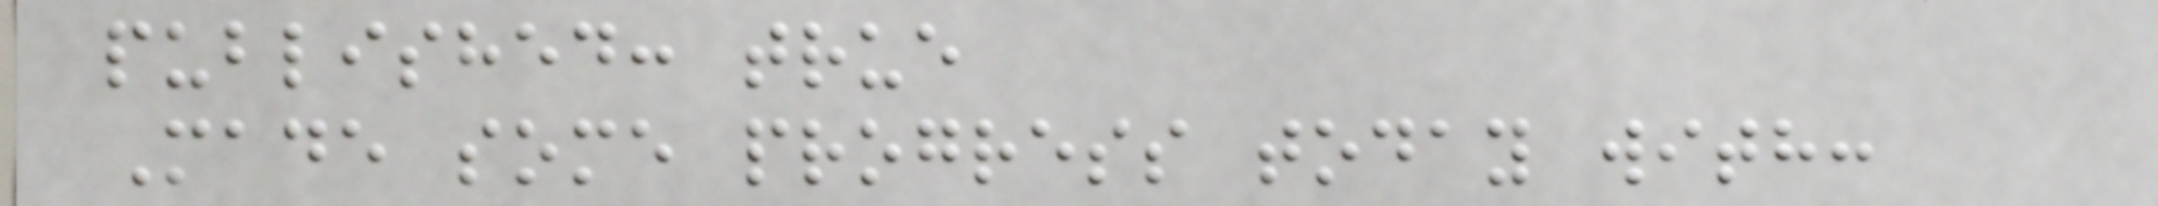published: true
Made some progress today with:
